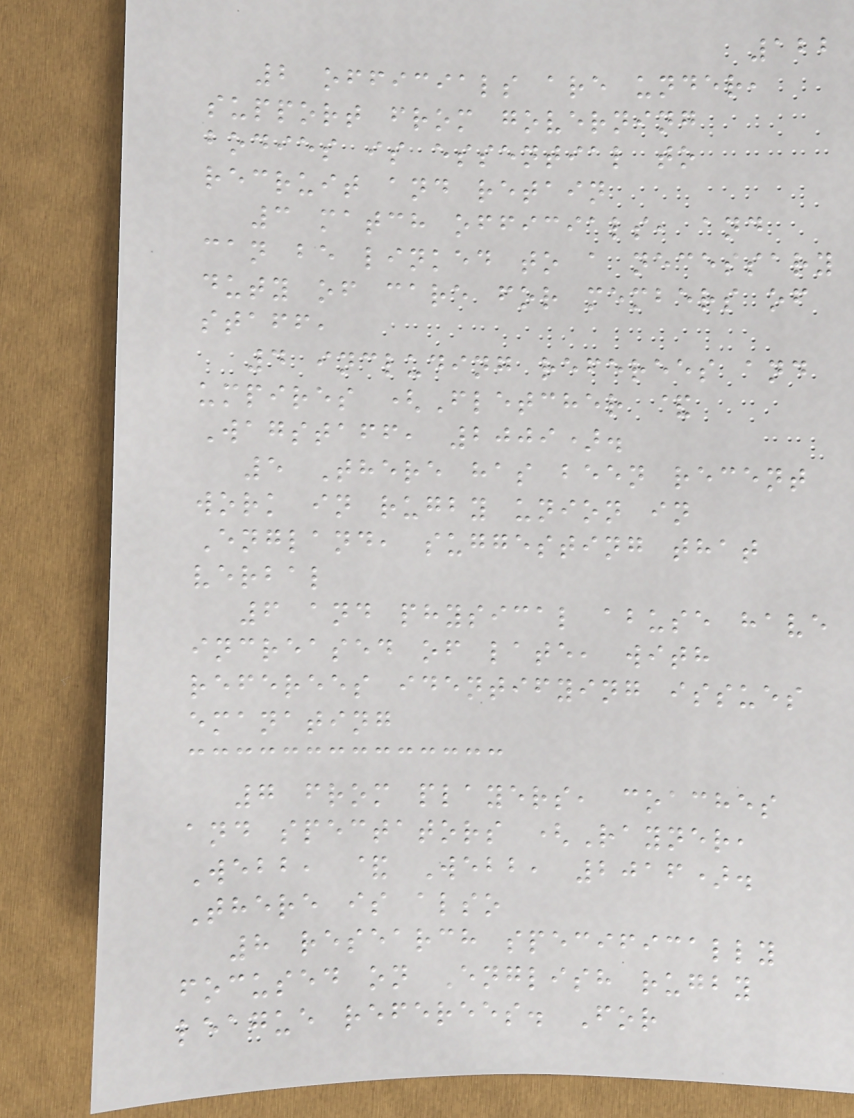122
2 officials are under,
support from governing
bodies is essential to
recruit and retain
3 match officials, and
can be linked to a necessary
duty of care for members of
staff,
4 including referees and
umpires (Fletcher &
Wagstaff, 2009).
5 There has been recent
work in rugby union in
England, suggesting that
verbal
6 and physical abuse have
increased of late, with
referees identifying issues
emanating
7 from players, coaches
and spectators (Rayner,
Webb, & Webb, 2016).
There is also
8 research specifically
focused on English rugby
league referees. For
